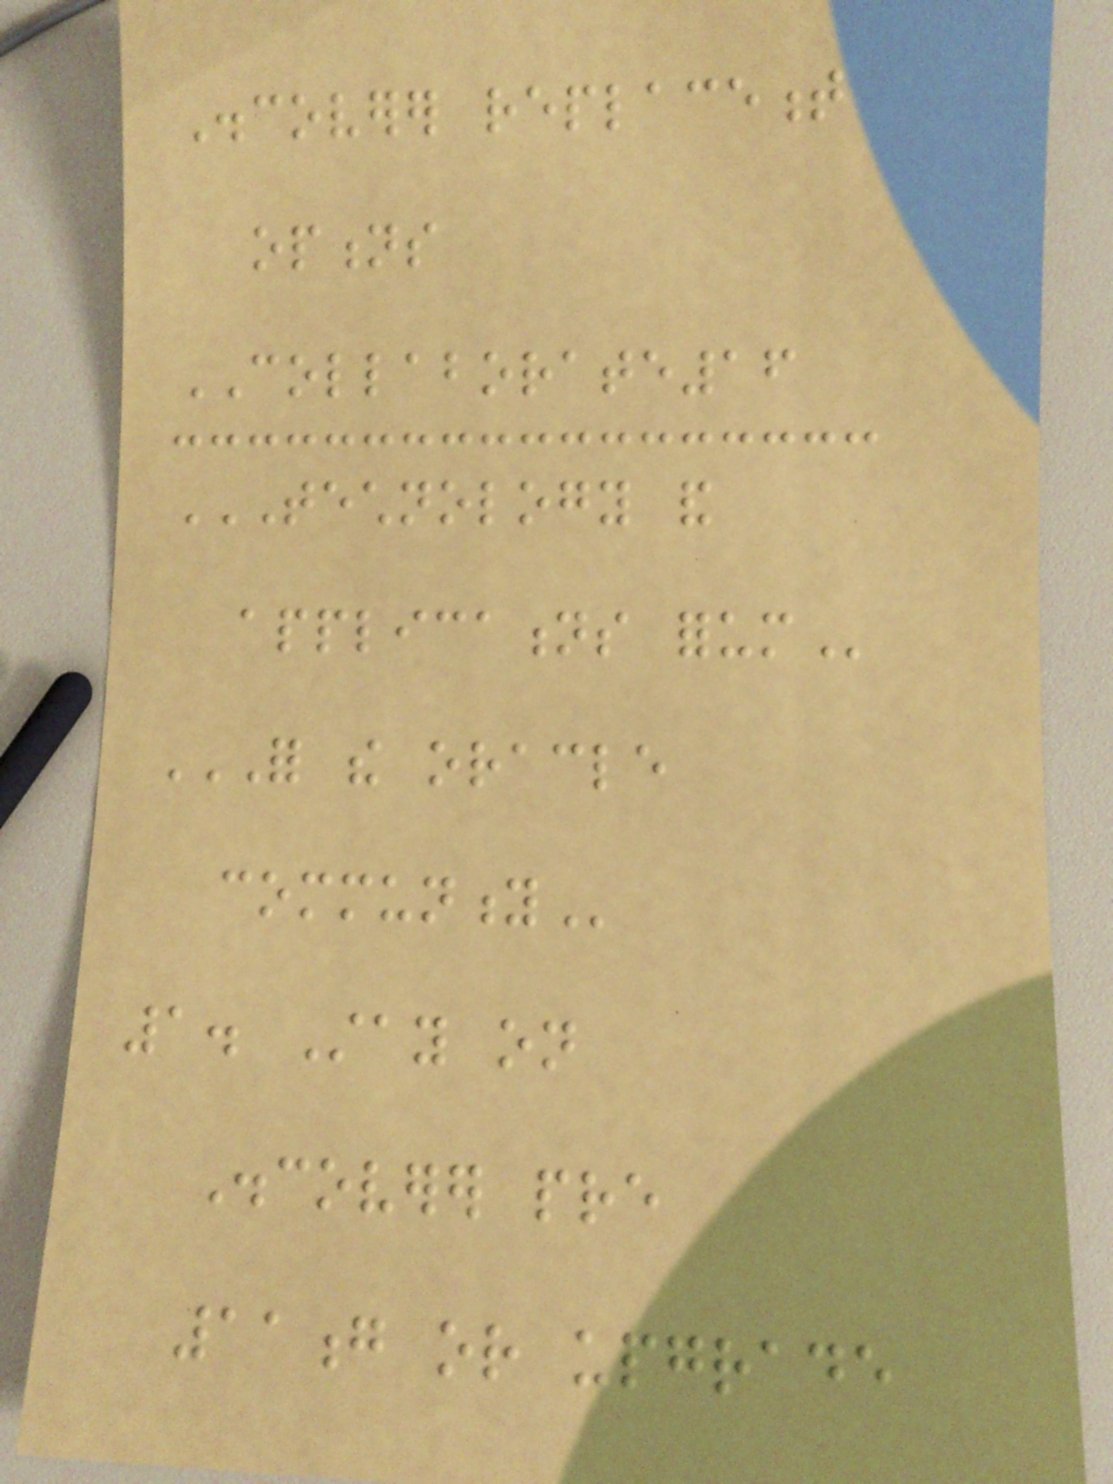Discoverer replacement
options
COLLABORATE16
TECHNOLOGY AND
APPLICATIONS FORUM
FOR THE ORACLE
COMMUNITY
1. Stay on
Discoverer pre
11g or upgrade
